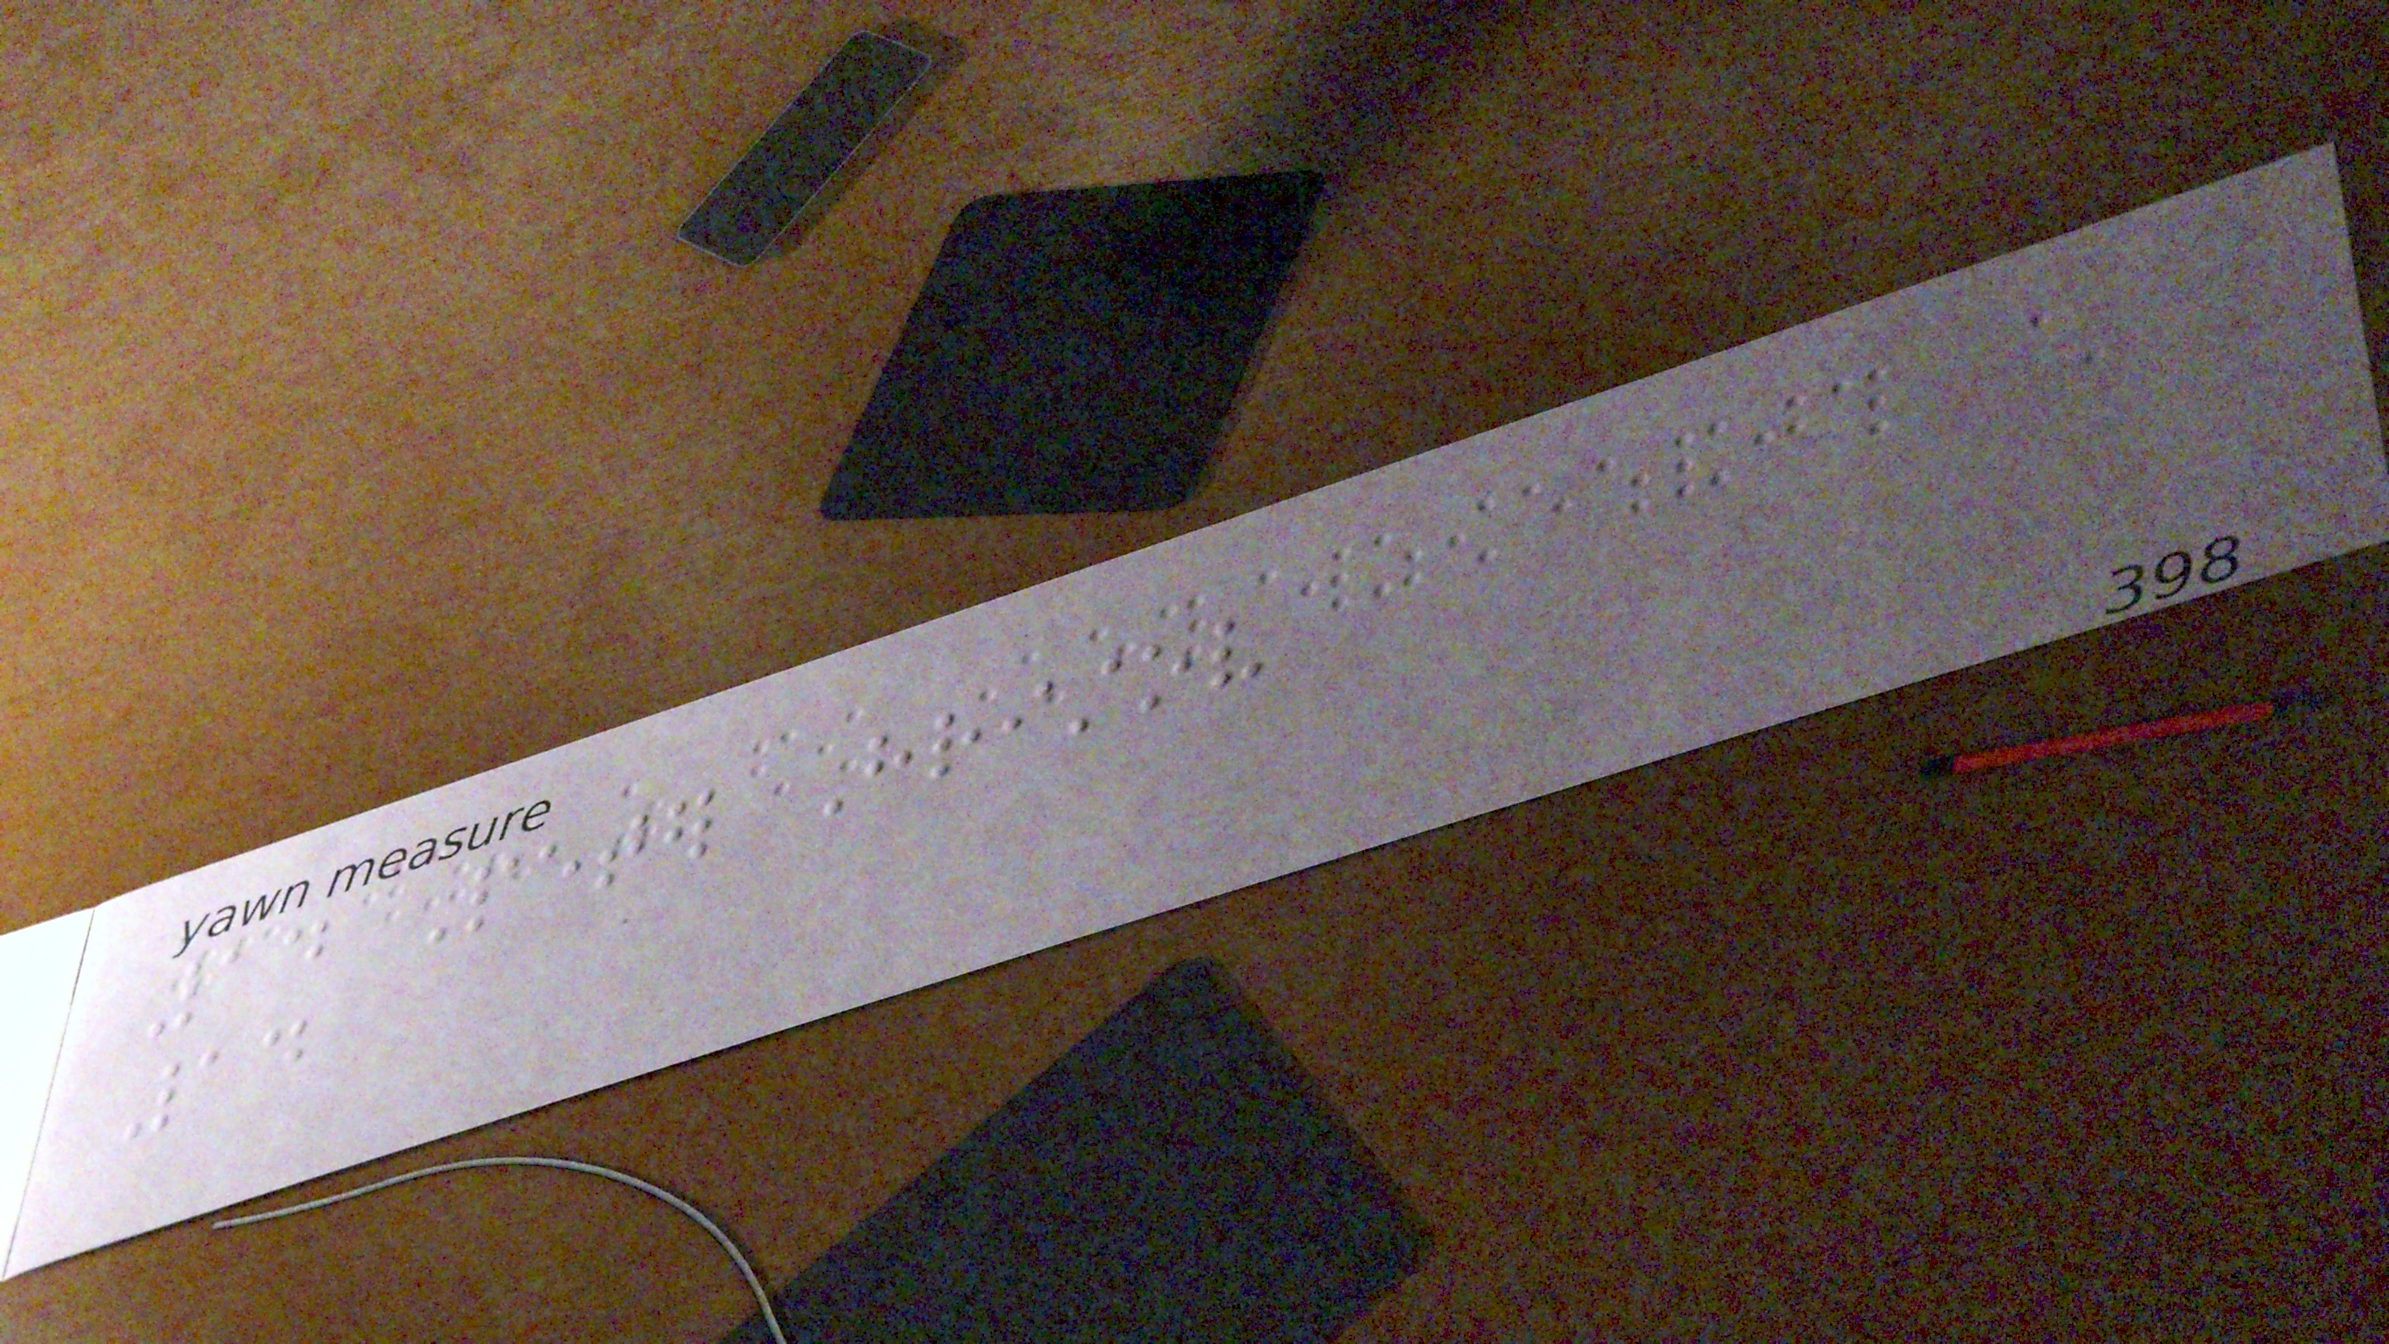14 Peter Hristov
14
